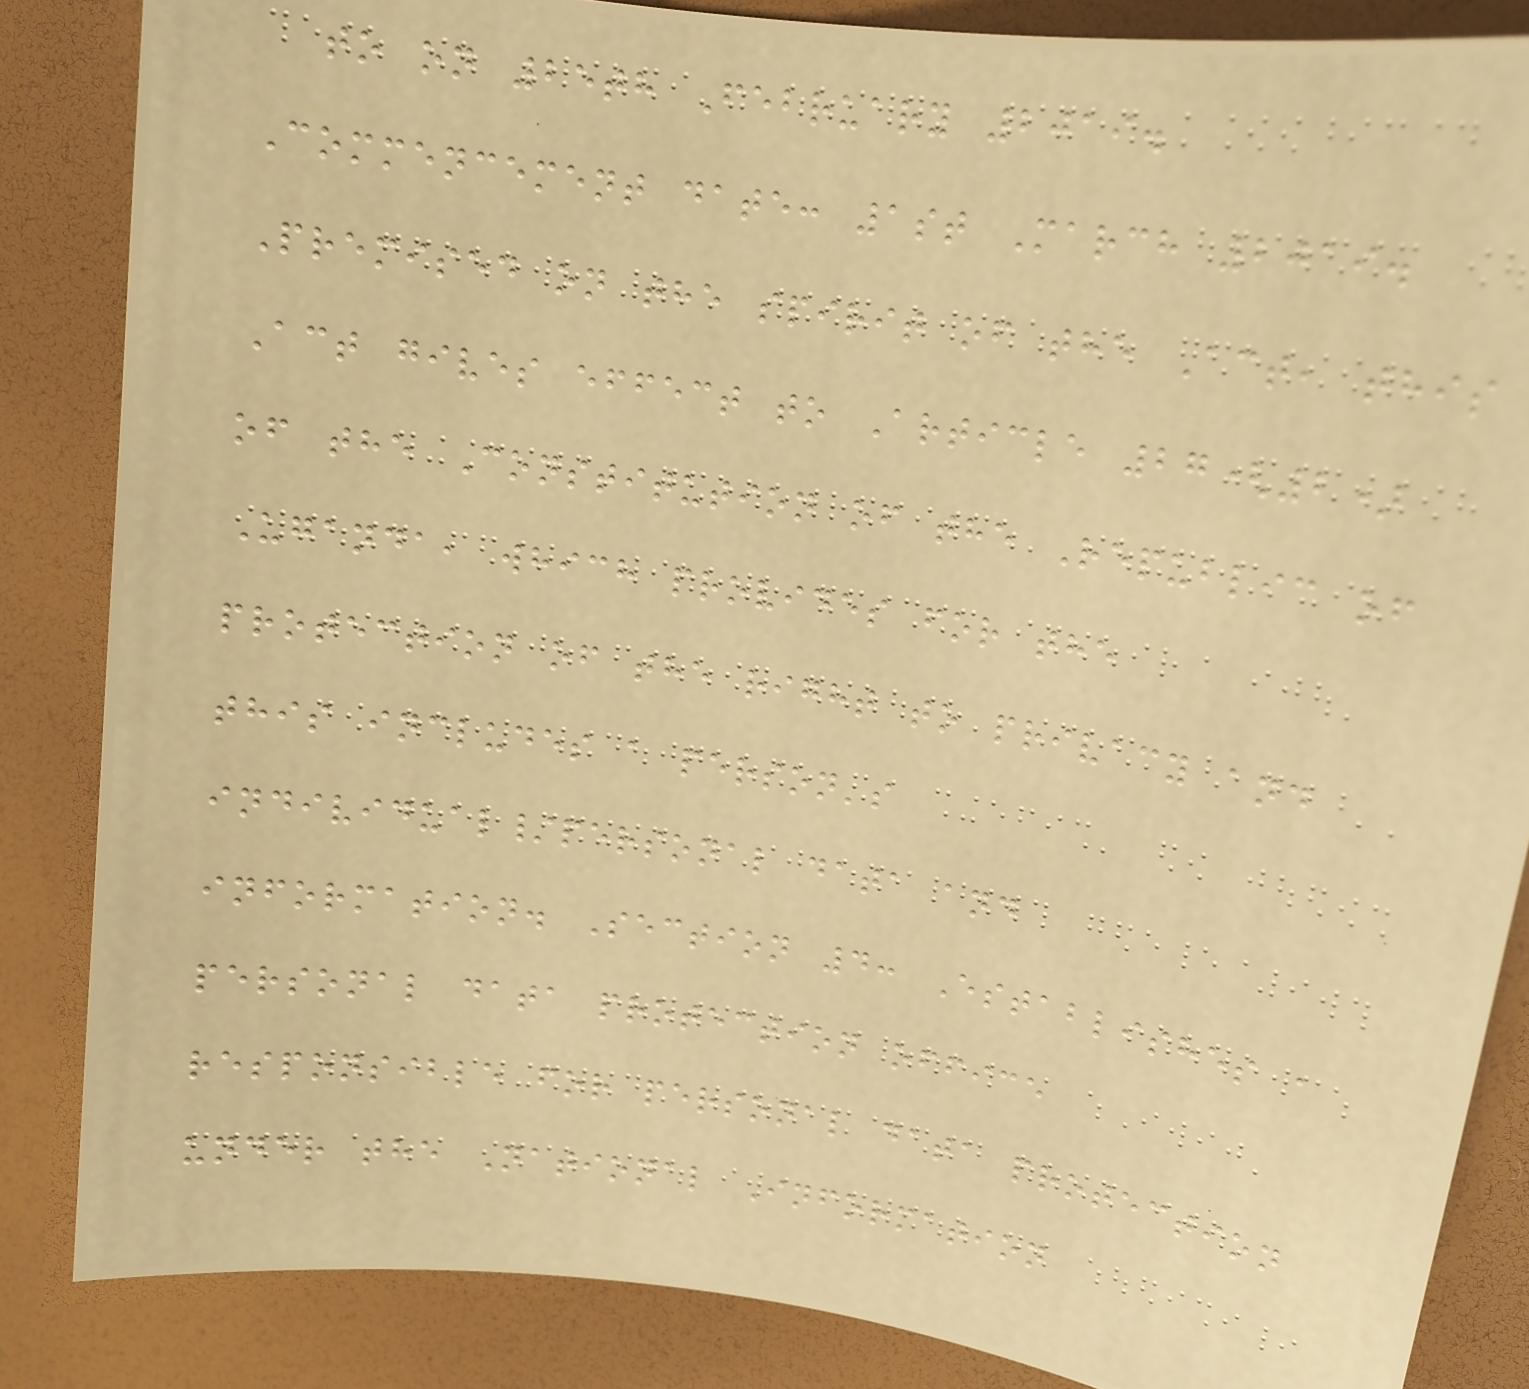to on 25th February 2019.
Commencement date: 1st March 2019.
Premised on the spirit of the Act, this
Act gives effect to Article 27(2)
of the Constitution of the Republic of
Uganda, which provides for the
protection of the right to privacy and
this includes a person's
individual/personal data and
information. Section 4: Establishes a
personal data protection office
responsible for personal data protection
under the National Information
